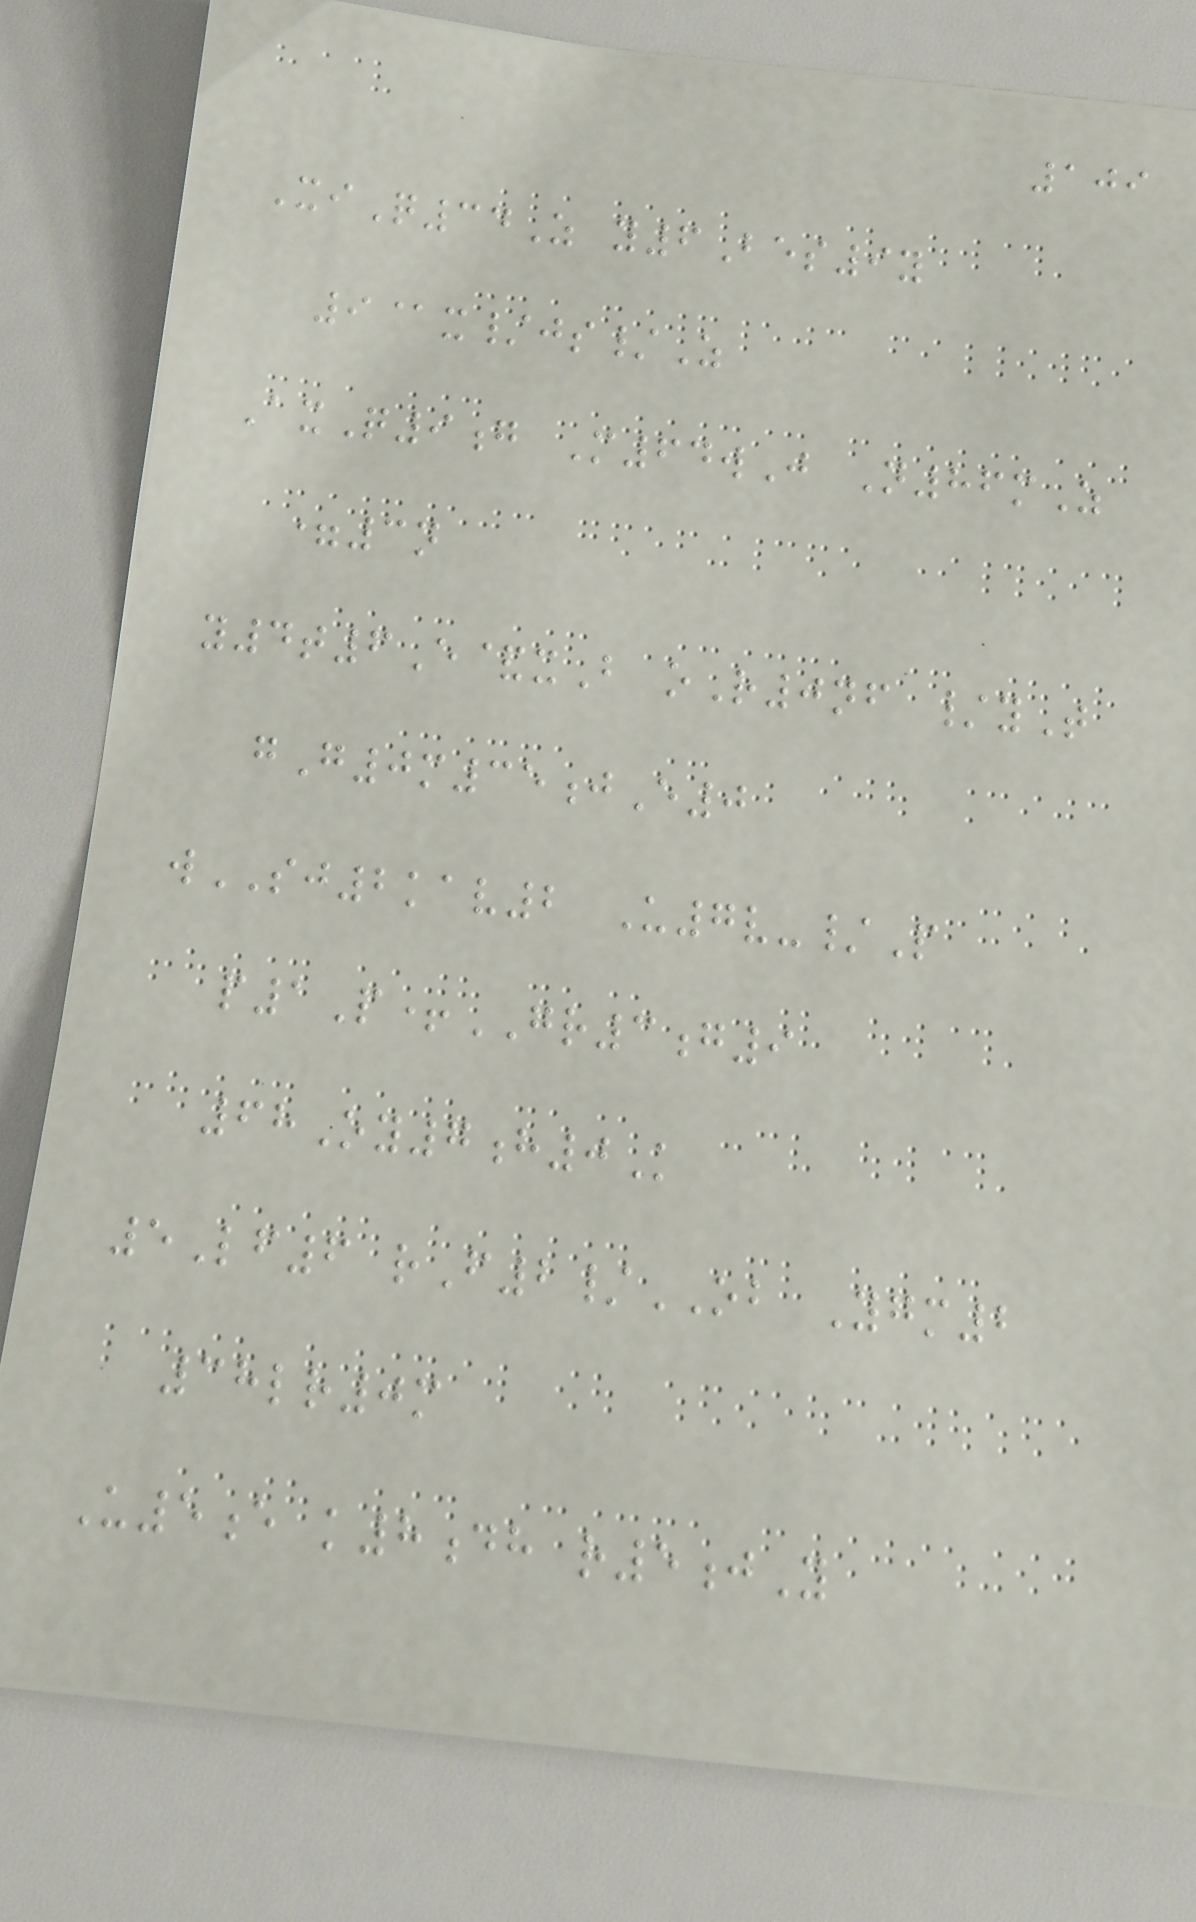109
XiQ34Z y6Bes9y
9@x/js/Z
AxQ9g M64wJ N86mZ
=3n
y4t6E&xB oR0nf /yT
gG0m35jE0
wSJ2kav2 U7v-/P
p1P+GR3g9
68Oy7h0K
5Lf6 rF2/OB Ygm2
38lr0m
U5e k8dh r5jY
